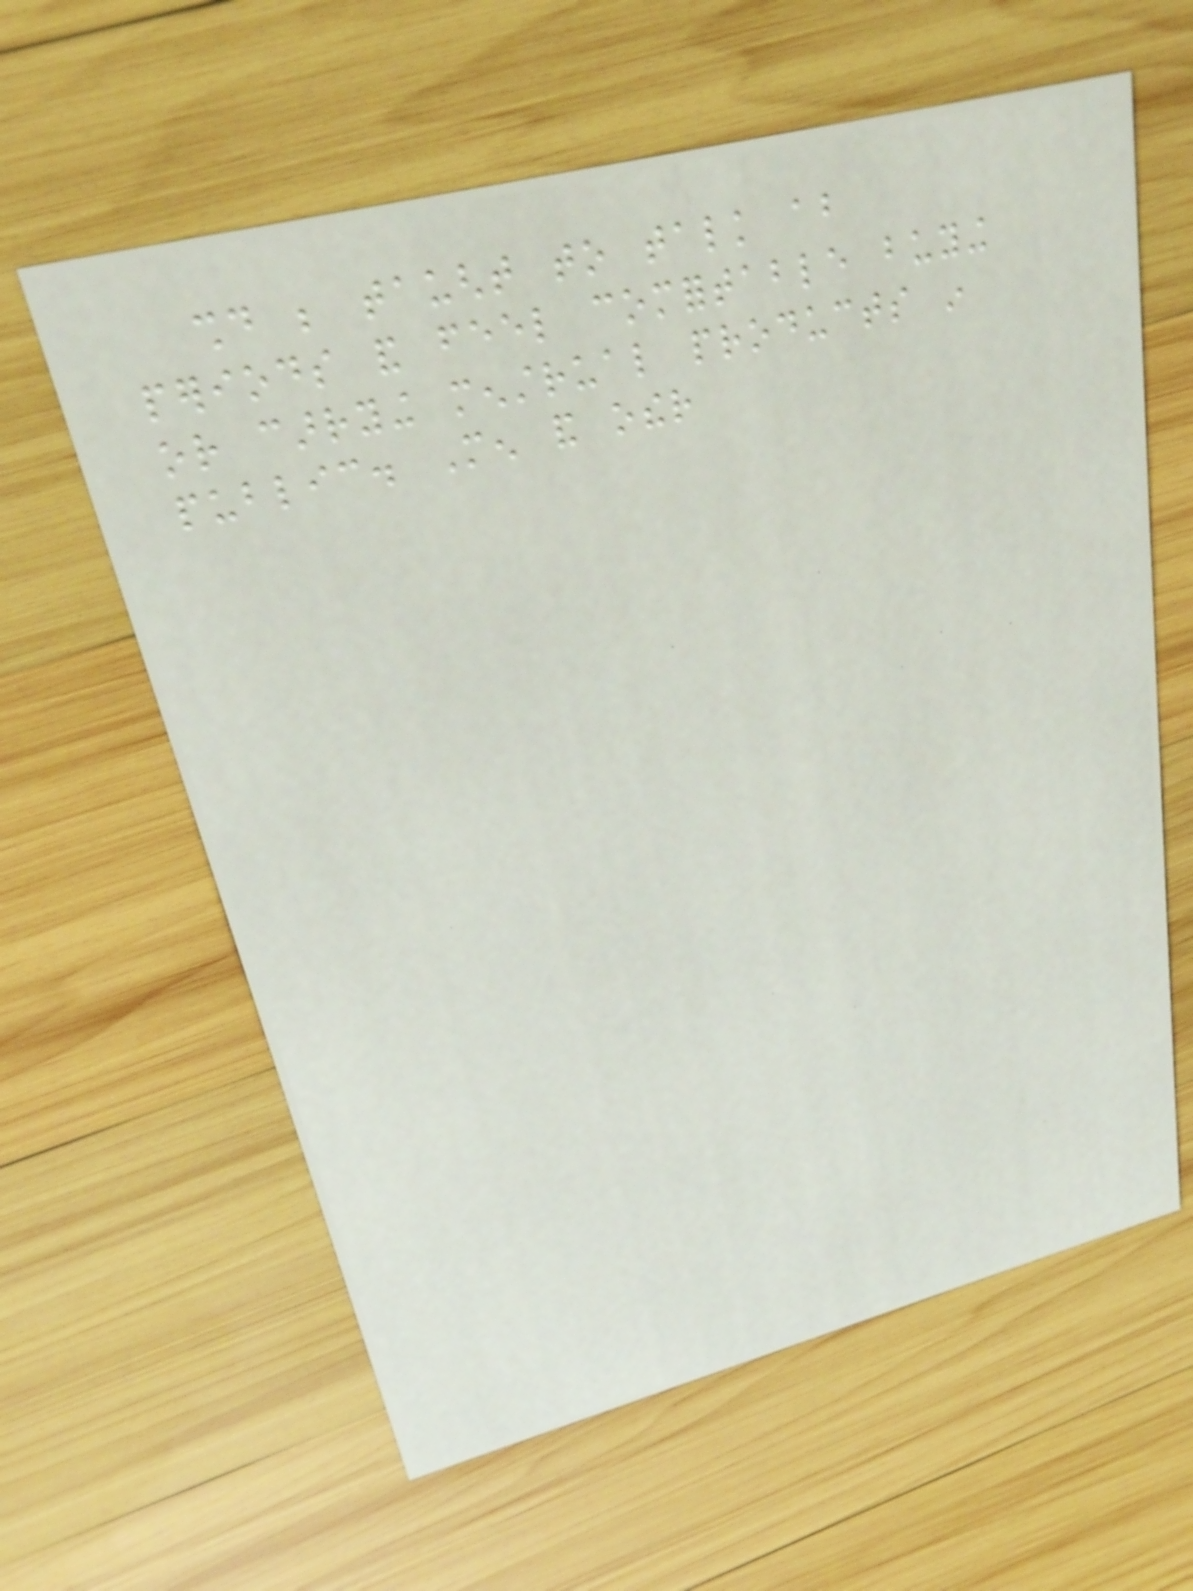should be taught to talk about
periods and feel comfortable buying
or carrying menstrual products in
public. Men and other
